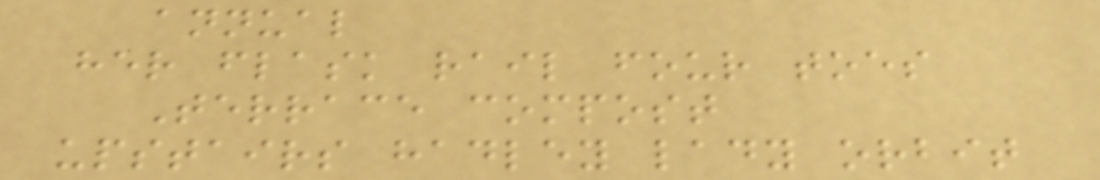annual
her flask rail four toes
Terrace compost
upstairs hadley lady orbit
